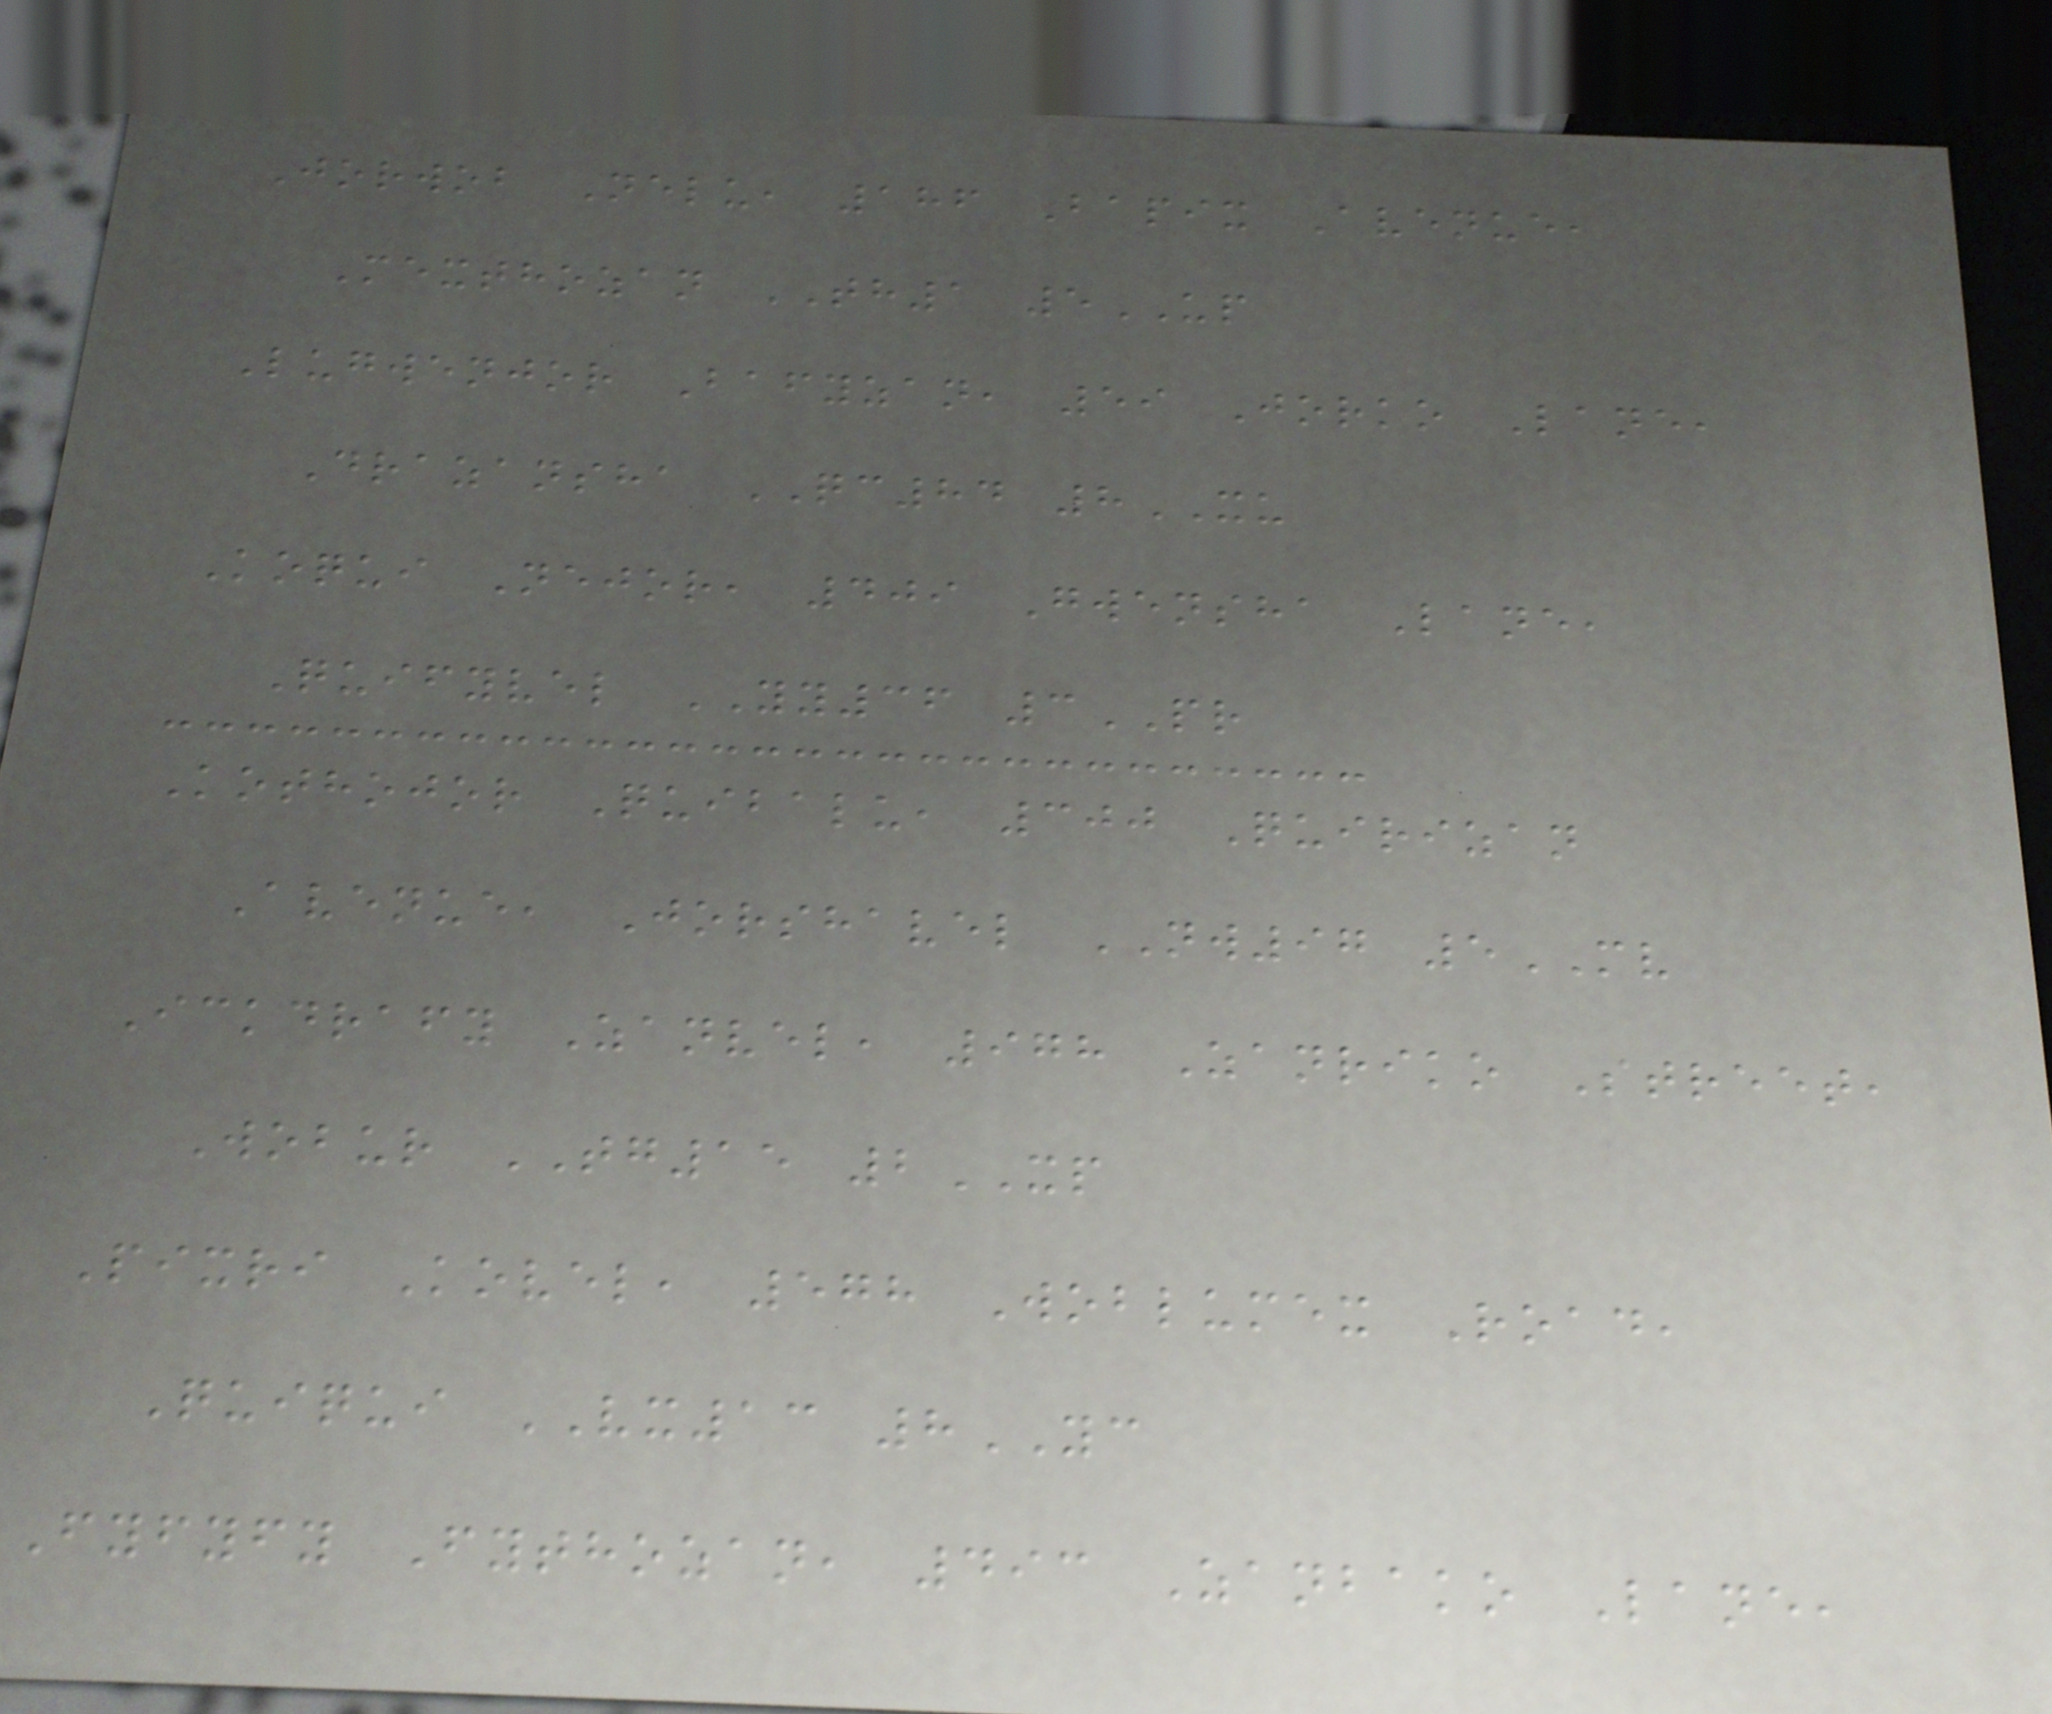Jorwob Nelu, 186 Bapix Avenue,
Mexthozan TH1 5UP
Lugwenjor Bafyzan, 59 Jorko Lane,
Drazansha QC84 8XU
Koqui Nejor, 409 Gwensha Lane,
Quifyvel YY36 3PR
Kothojor Quibalu, 300 Quirizan
Avenue, Jorshavel NW97 5MV
Ickdrafy Zanvel, 978 Zanriko Street,
Wobur TG15 2XP
Pixri Kovel, 578 Woblumex Road,
Quiqui VX13 8YC
Fyfyfy Fythozan, 493 Zanbako Lane,
